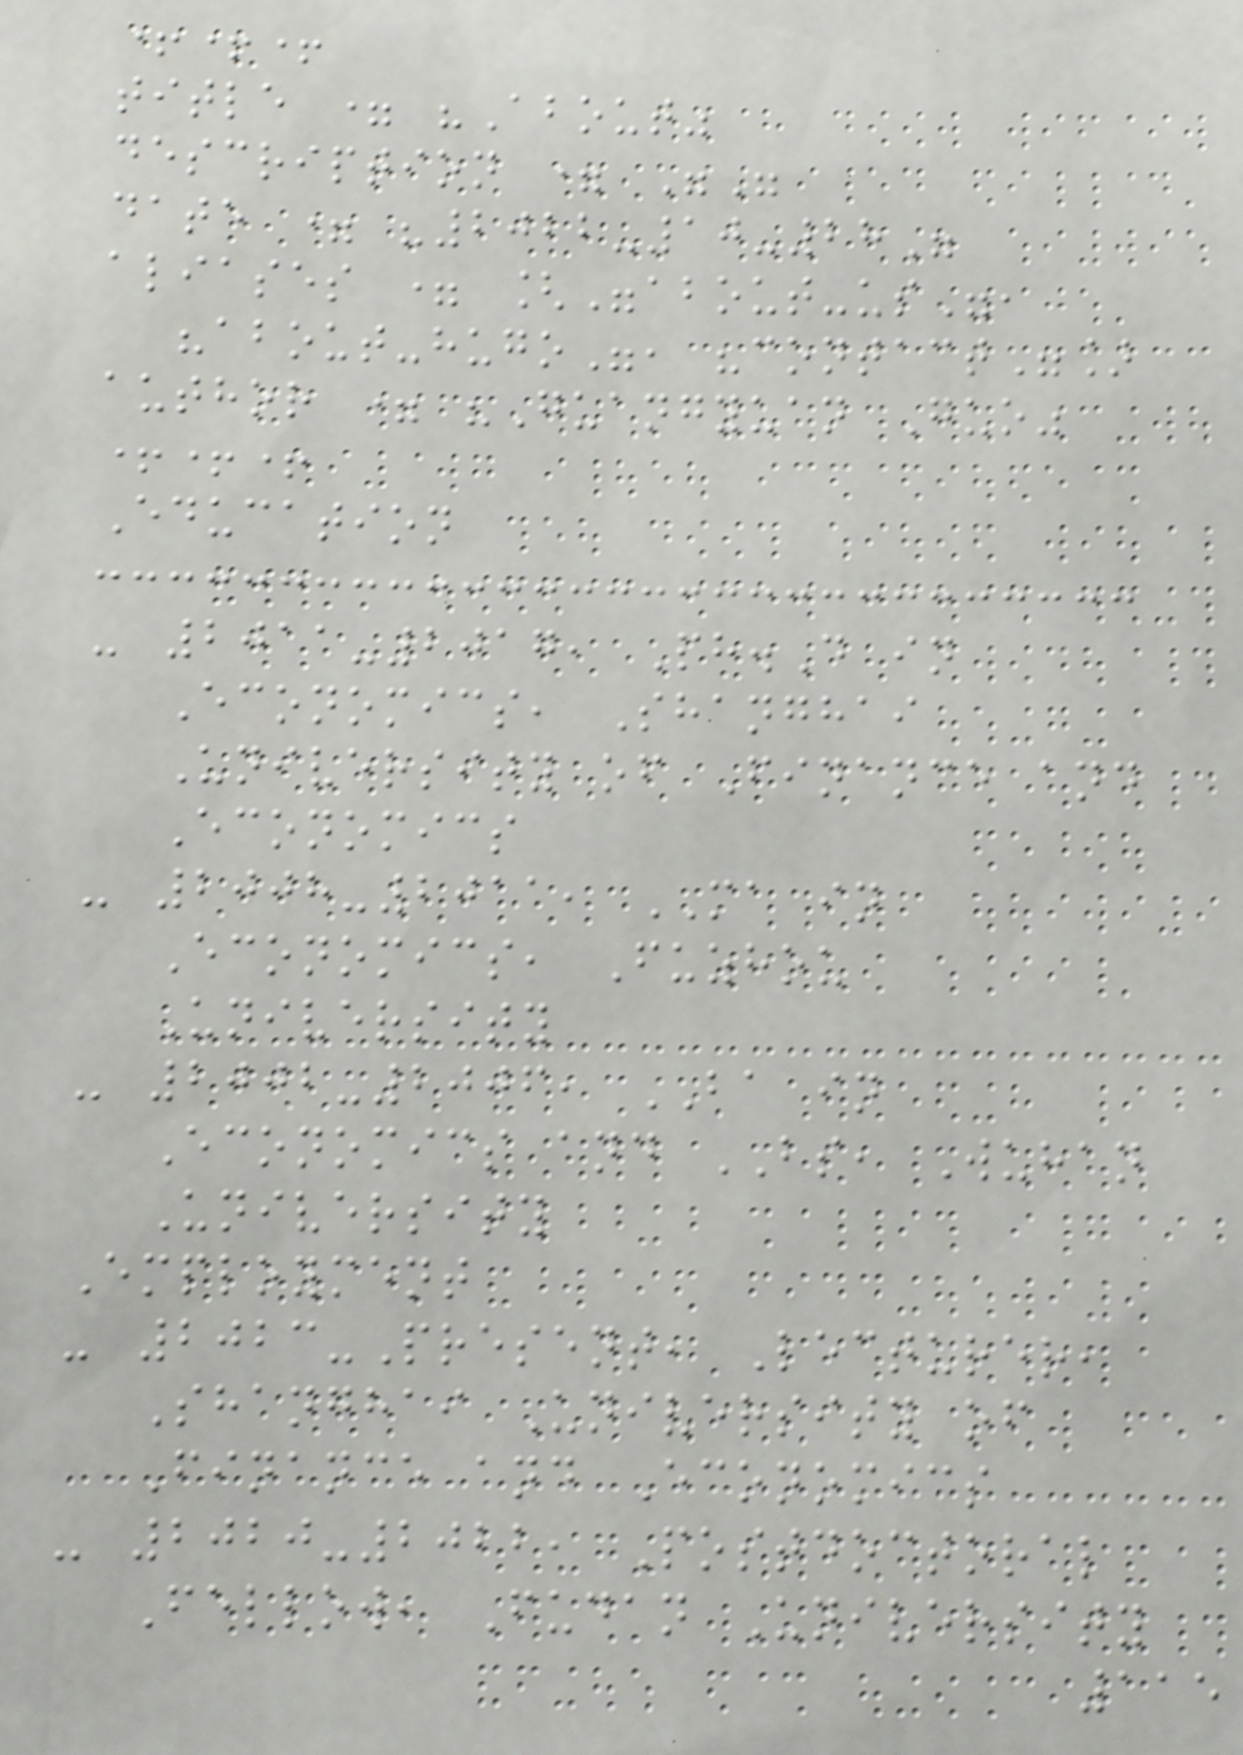+++
title = "About"
description = ""
date = "2022-10-28"
aliases = ["about-us",
"about-hugo", "contact"]
author = "Guangyuan Guo"
+++
Education
- 2011-2017, Ph.D in
Economics, Shanghai
University of Finance and
Economics
- 2008-2011, MA in
Economics, Fuzhou
University
- 2002-2006, BA in
Economics and BS, Wuhan
University
Employment
- 2023-Present, Lecturer,
Shanghai University of
Finance and Economics
- 2020-2022, Postdoctoral
Fellow, Fudan University
115
